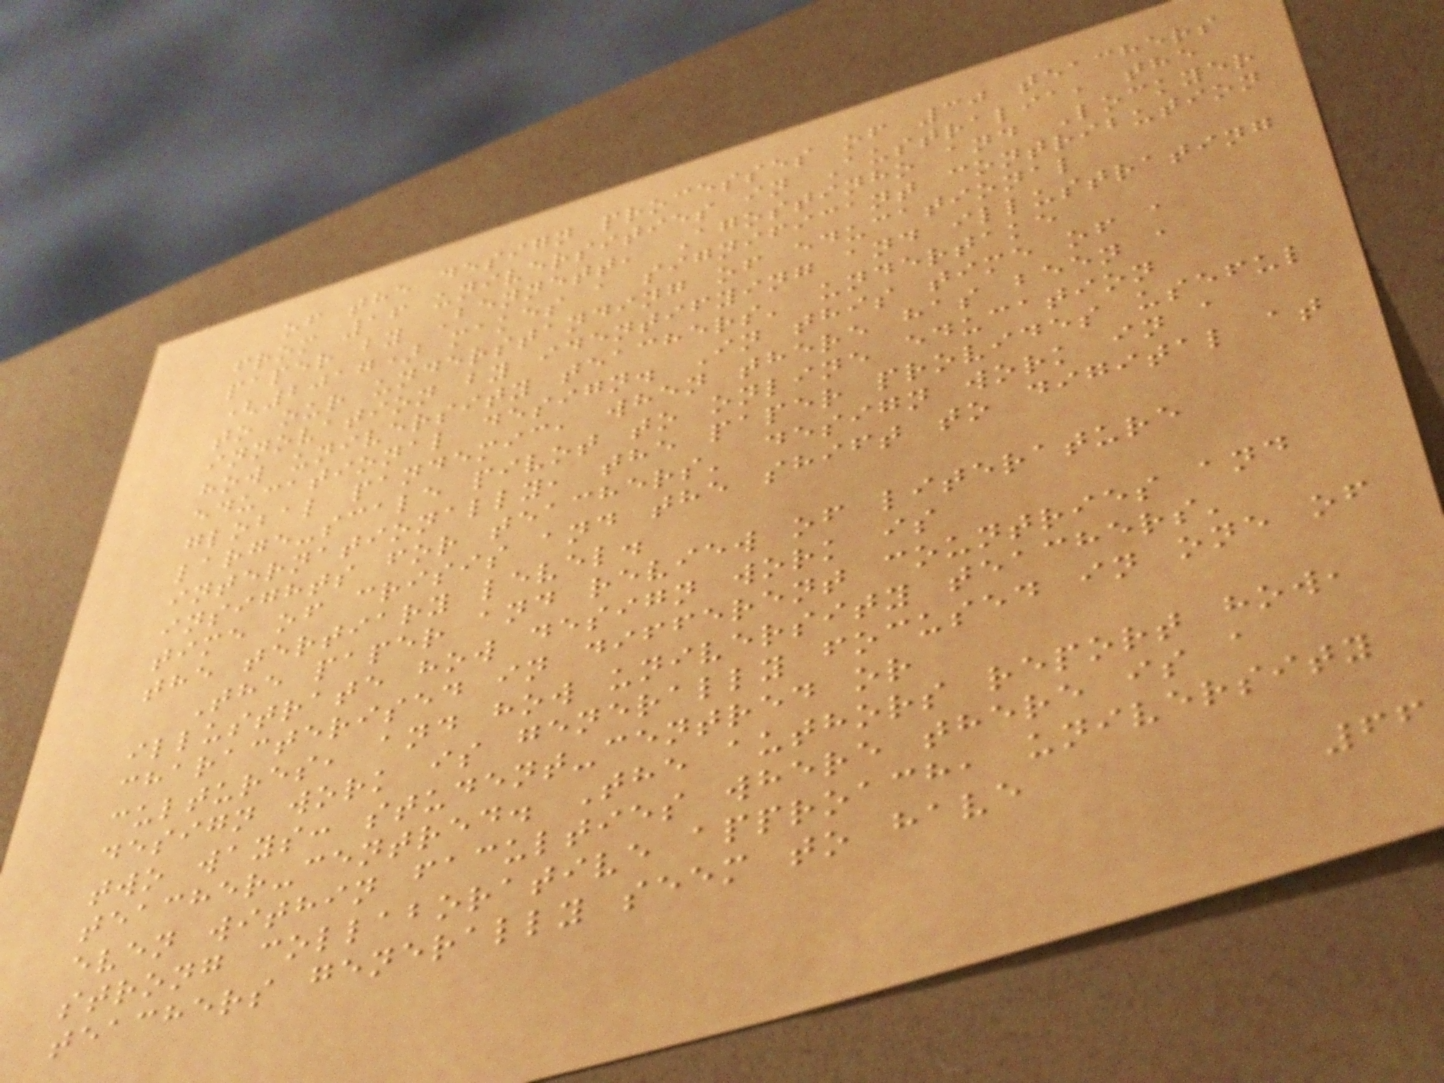of the design processes of 30 teachers
from 16 universities in Australia, the
paper by Bennett, Agostinho and Lockyer
(2017) makes a significant contribution
to our understanding of educational
innovation by identifying and illustrating
how university teachers' undertake
educational design. In this time of a
global pandemic, when there has been a
large-scale pivot to online education
internationally, the paper provides useful
insights for teachers' design work in a
time of crisis and the shift to digital at
the tertiary level.
The paper and review of literature
illustrate how design work is
characterised in different countries and
cultures, and how university teachers'
design work is generally focused in one of
two ways: student-centred or
teacher-centred. The authors report how,
even within faculties where there is a
strong collaborative approach, university
teachers generally seem to have
66
